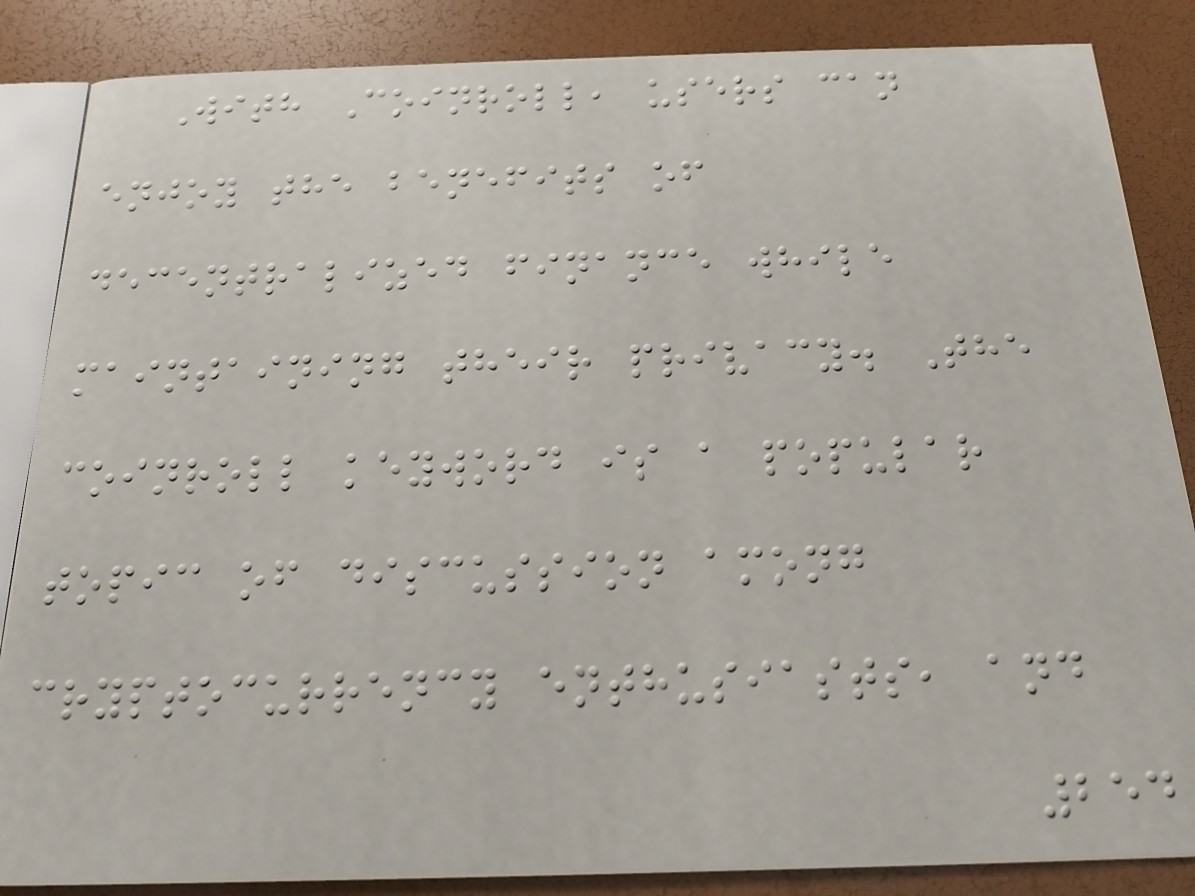With Coinroll, users can
enjoy the benefits of
decentralized finance while
maintaining their privacy. The
coinroll keyword is a popular
topic of discussion among
cryptocurrency enthusiasts, and
254
